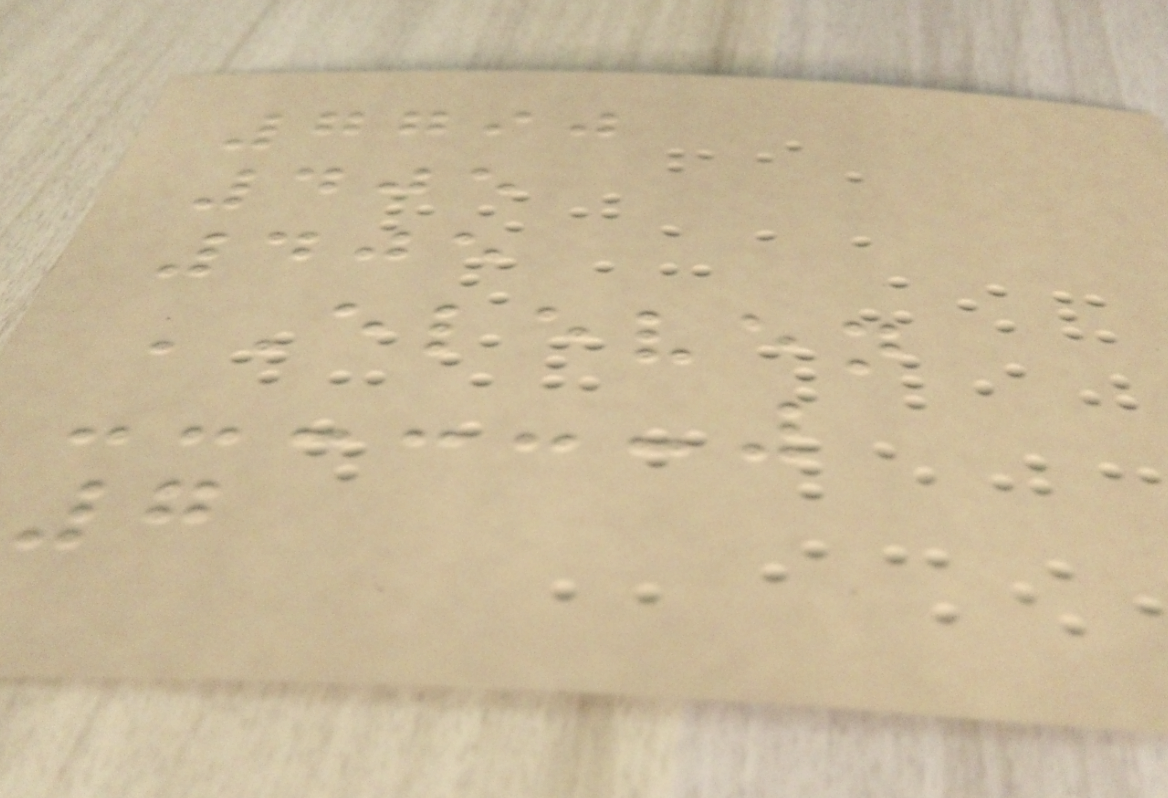7790
405
405
ELEVEN
7
